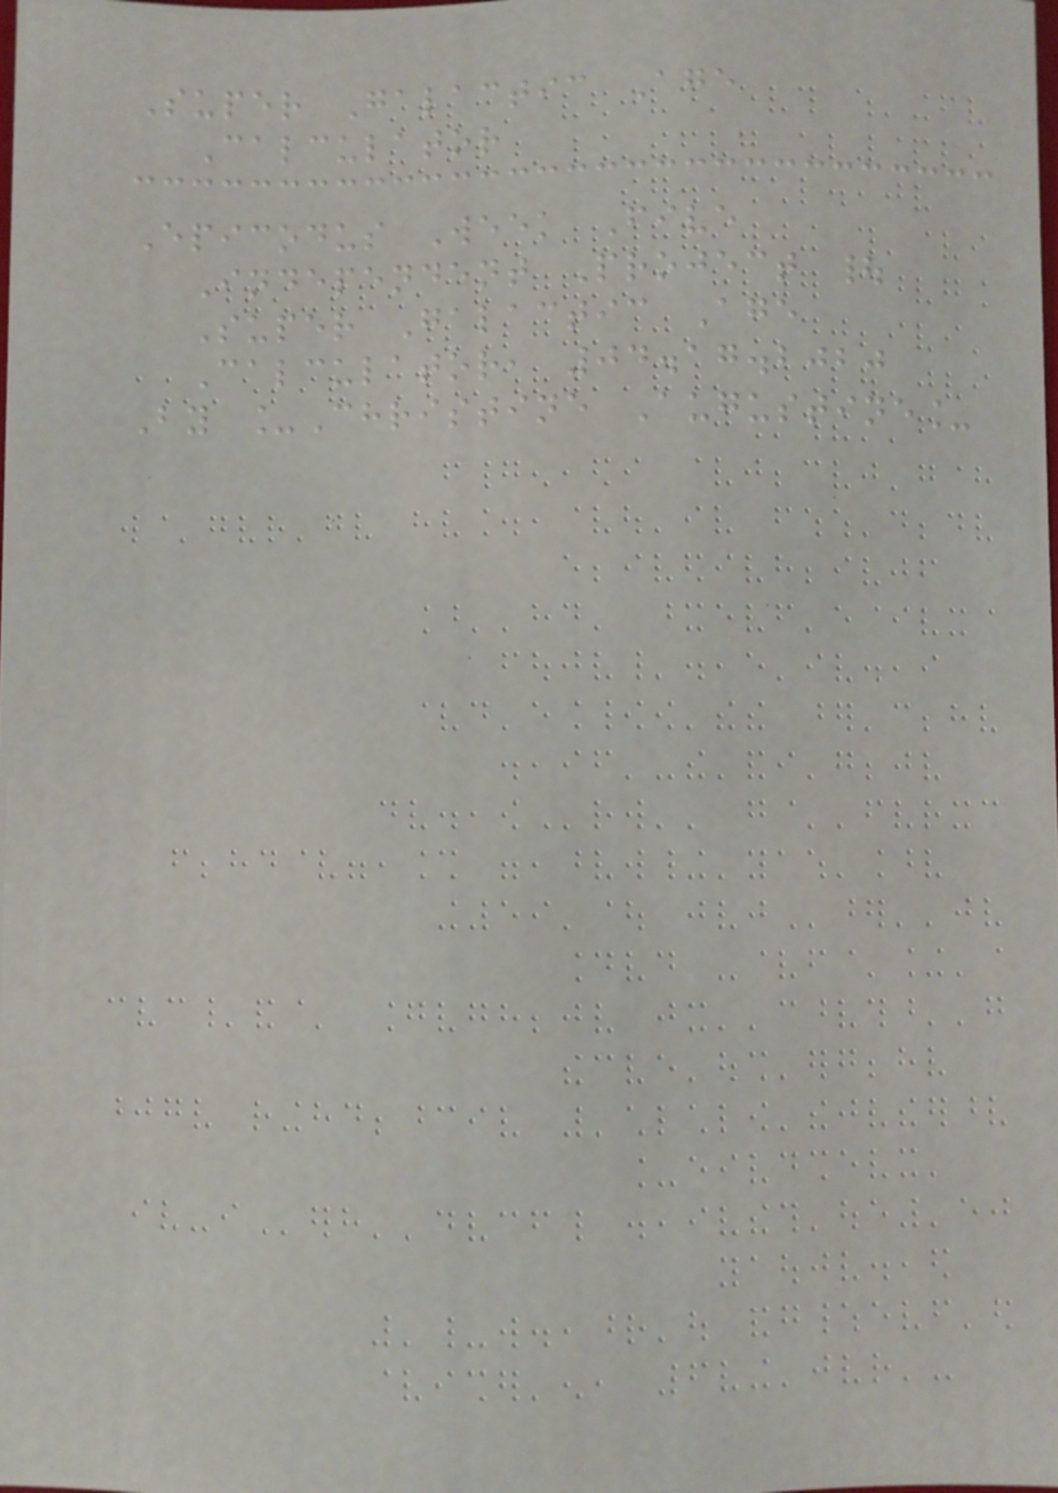Super Galactic Age
Calculator
Epicodus Week Five
Independent Project |
Super Galactic Age
Calculator, 04.17.2020
By _Christine Augustine_
